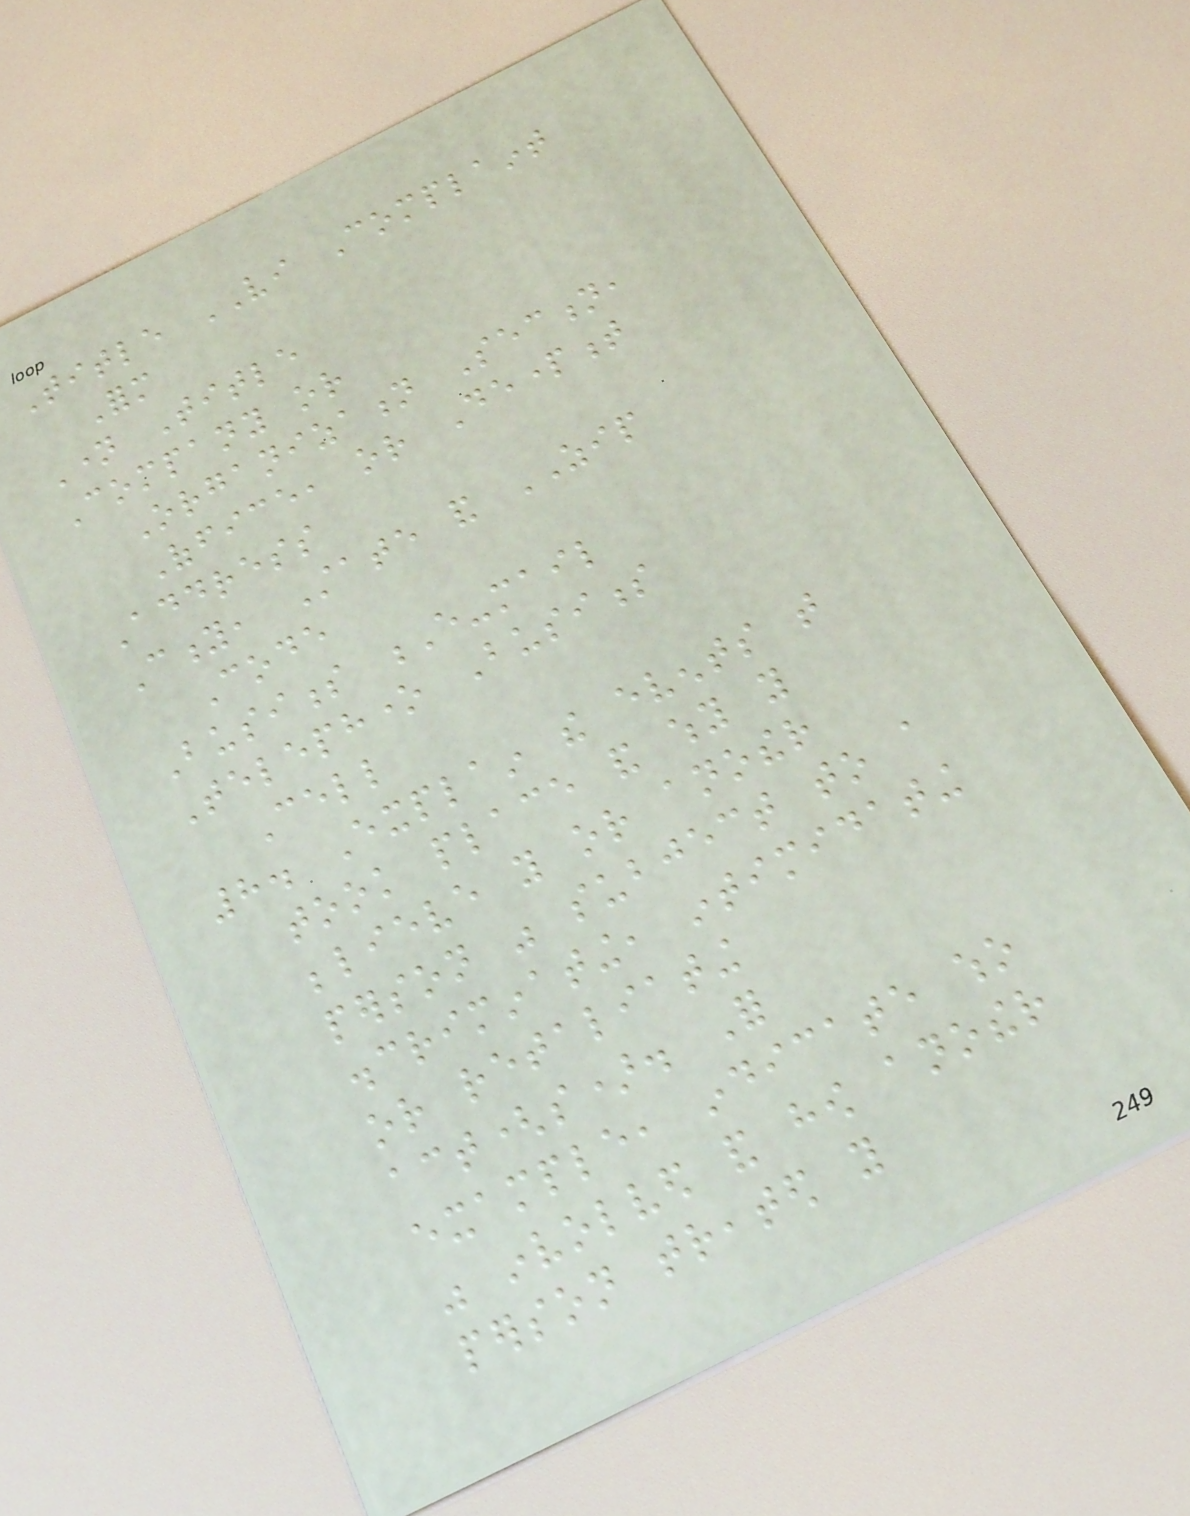Title VI Complaint
Form
Name Title
Company or
Organization Section,
Office, or Department
Address
City, State and ZIP
Code
Business E-mail
Telephone Business
Cell
8. Explain the events that
took place and why you
believe you or another
person was subject to a
discriminating, intimidating
or retaliating
act(s). For
example, indicate who
was involved and how another
person treated you
